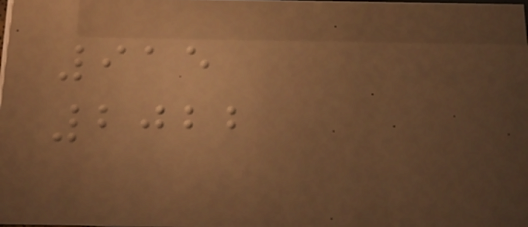915
2022
